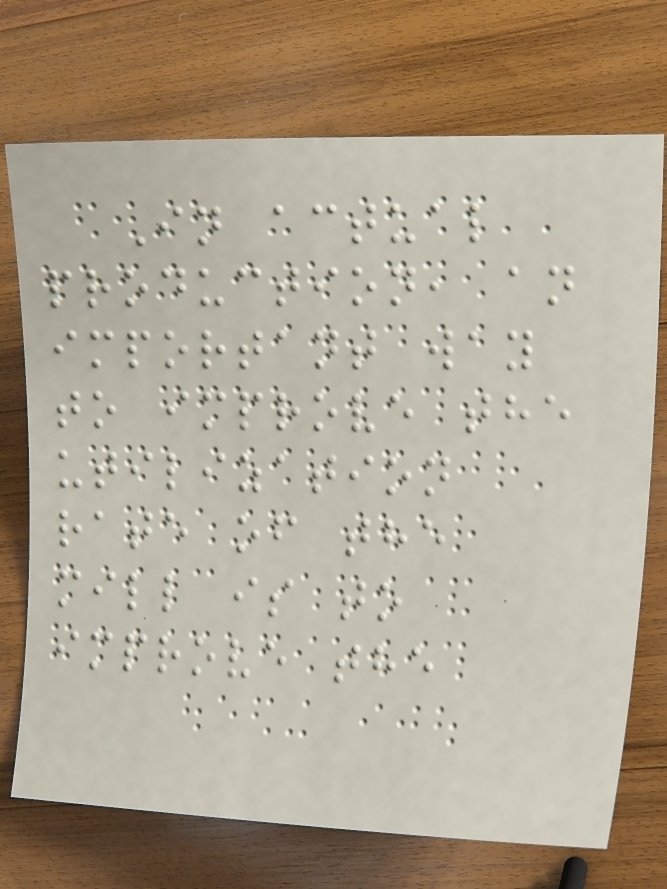In actual
production, an
important way
to improve the
utilization
rate of the
mill is to
improve the
